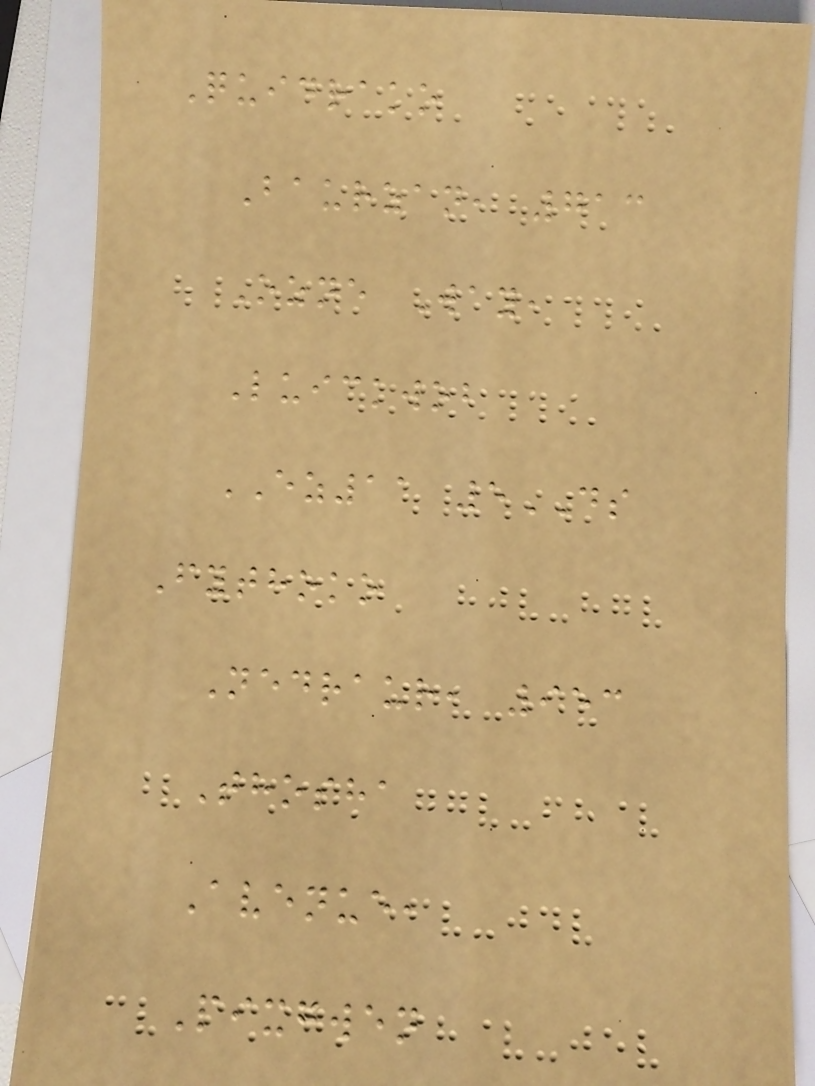Quidrako
Baurzan, 713
Ozne Way,
Luickwob
EZ11 5DS
Fythoko
Nedraur, 953
Thosha
Avenue,
Pixgwen
